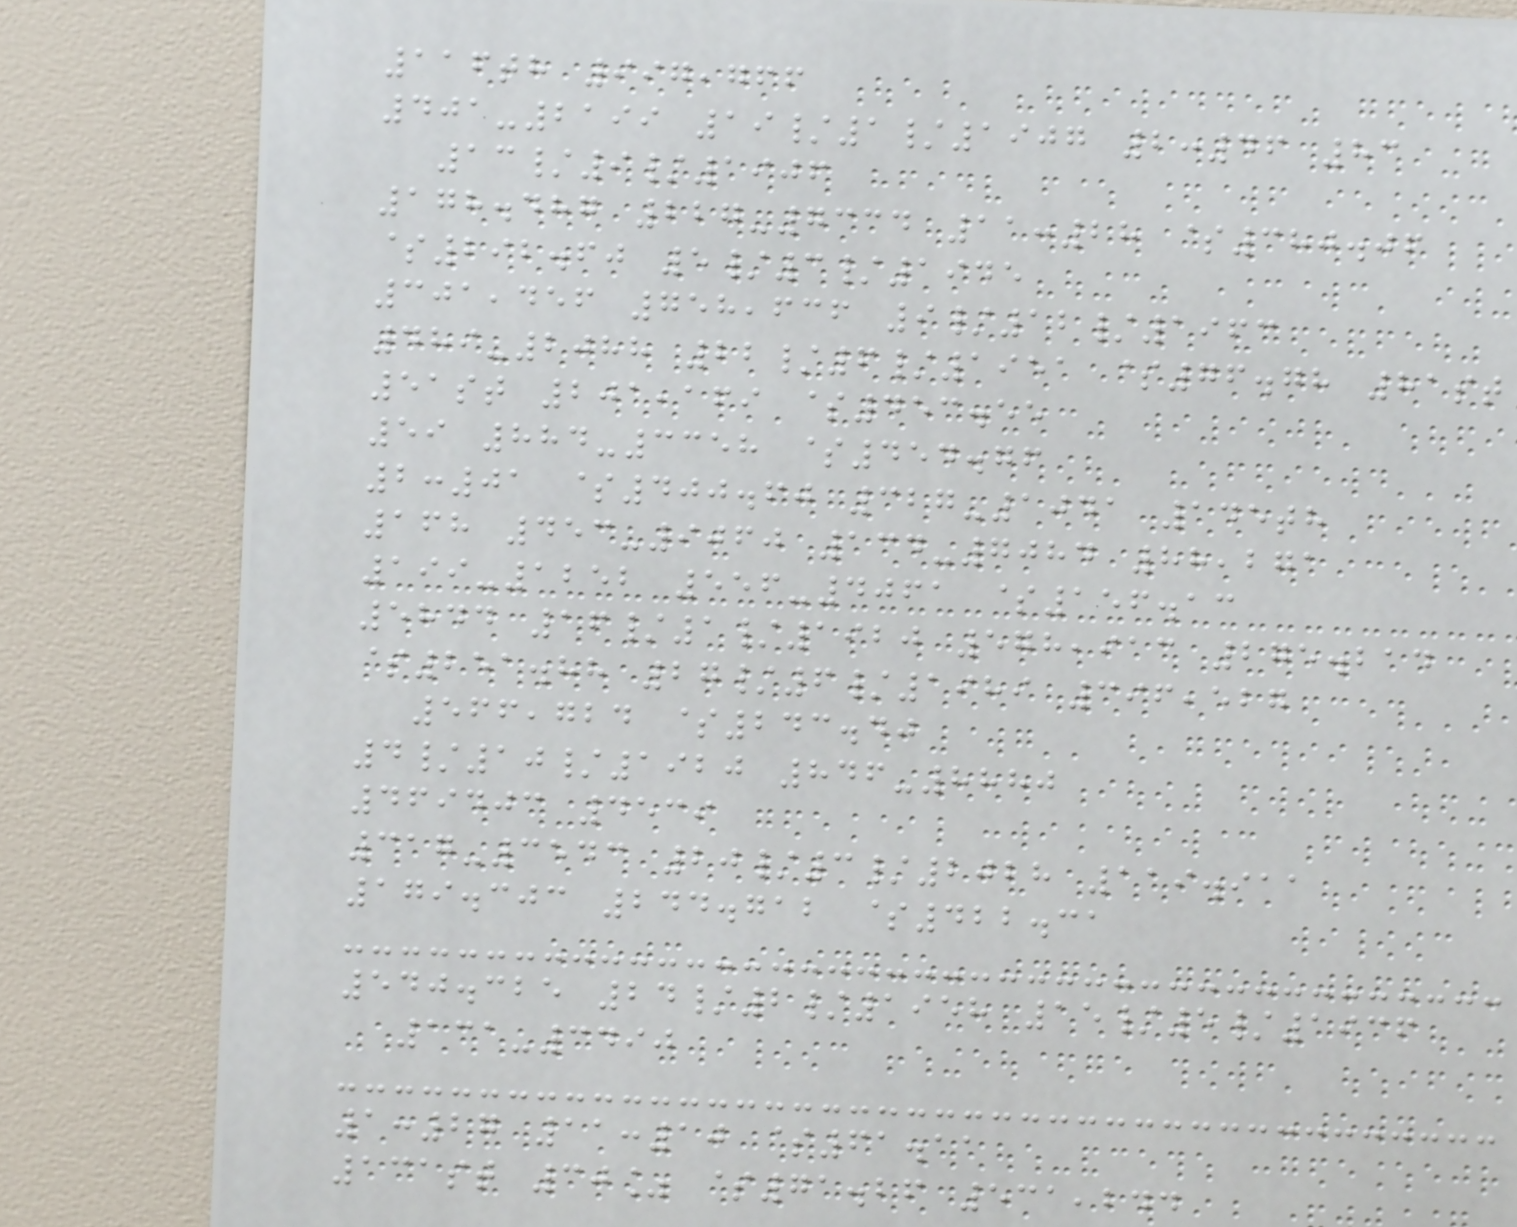116th 997,766
401-2199 19/1/1907 2:46 83
13/9/1906
178.487 227-7334 11:28 $380.06
$292.60 5/3/1945
301,456 758,636 9/12/1963
489-2088 22/6/1951 $76.78 81st
51st 201,169 $453.55
59 884-3358 $454.76
2:01 $400.60 327-1041 145th
168 453-9060 134-7084 88,271
199-1252 556-4061 $156.13
5844 16/1/1920 578,913 275.214
$251.88 27/6/1989 396,527
566,724 $243.40
4/10/1920 846-8880
469403 4539
317-3543 20/3/2028 119.911
179.303 244.712 $422.31
540.325 24/2/1958 15/5/1936
131-3490
1:27 11:10 $61.11
131st 30% $71.26 531,244
